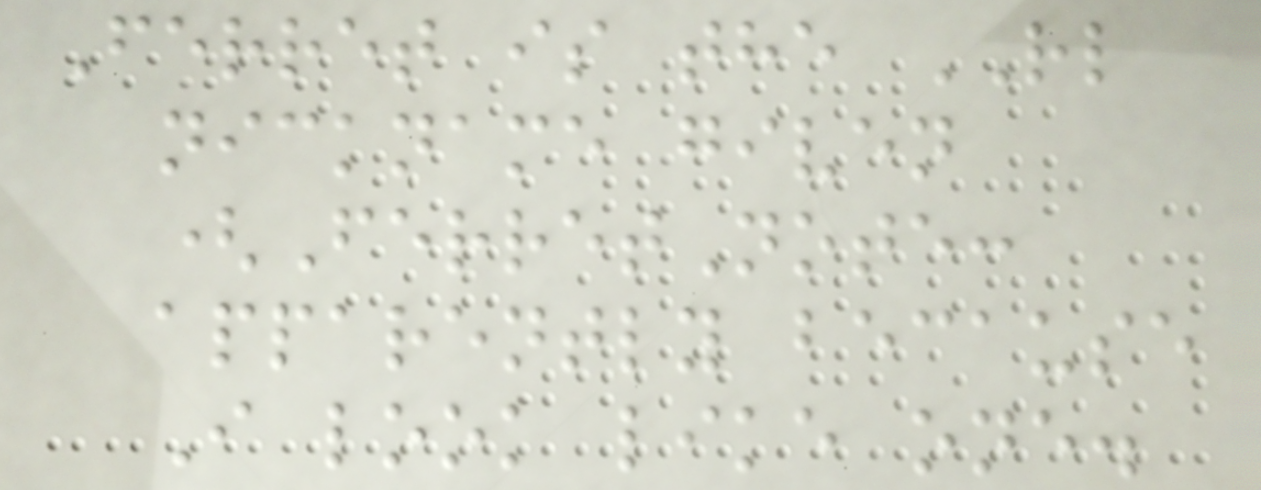Ferret is the RL
nickname given
(FerretNote:
apparently because
I look like one.
